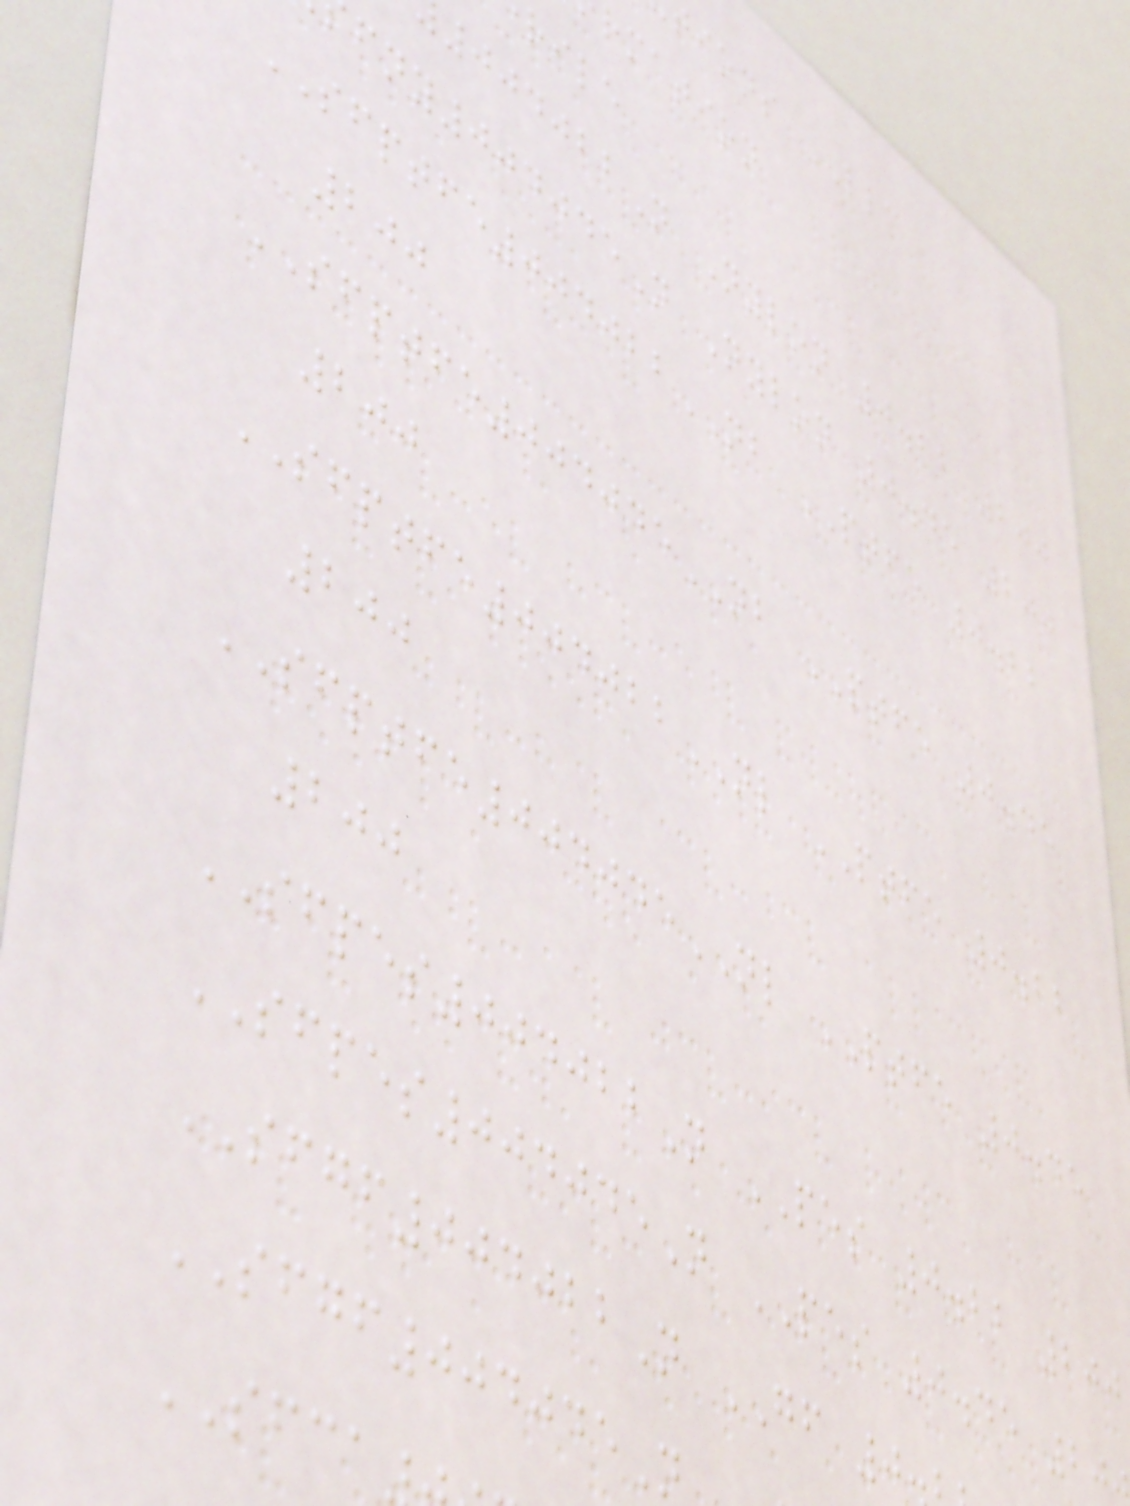ions LLC
rmation
rile
004022N Nylon 0.22 200
004045N Nylon 0.45 200
SFPTFE004022NB PTFE 0.22
200
SFPTFE004045NB PTFE 0.45
200
SFPTFE004022NL PTFE 0.22
200
SFPTFE004045NL PTFE 0.45
200
SFPES004022N PES 0.22 200
SFPES004045N PES 0.45 20
SFGF004022N GF 0
SFGF004045N
